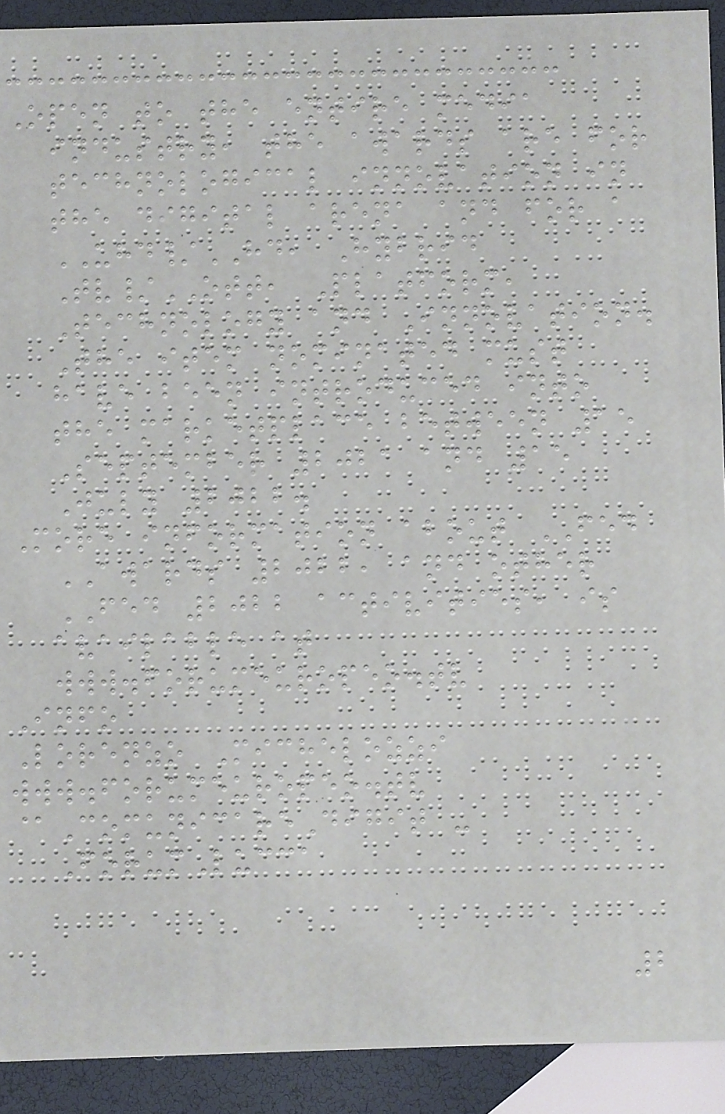Open to the entire media
industry, the awards are for
technological innovation in
the digital arena and for a
UHD/HD, Hybrid
Tv/OTT, Platform,
Technology and Innovation.
The item nominated must
have been introduced into
the marketplace between 15
September 2021 and 15
July 2022.
More information about FED
AWARDS 2022, and other
FED 2022 activities, is
available at
www.forumeuropeo.tv
Info
Lorenzo Michelozzi
www.forumeuropeo.tv
@ComunicareDigit -
ForumLucca
2
